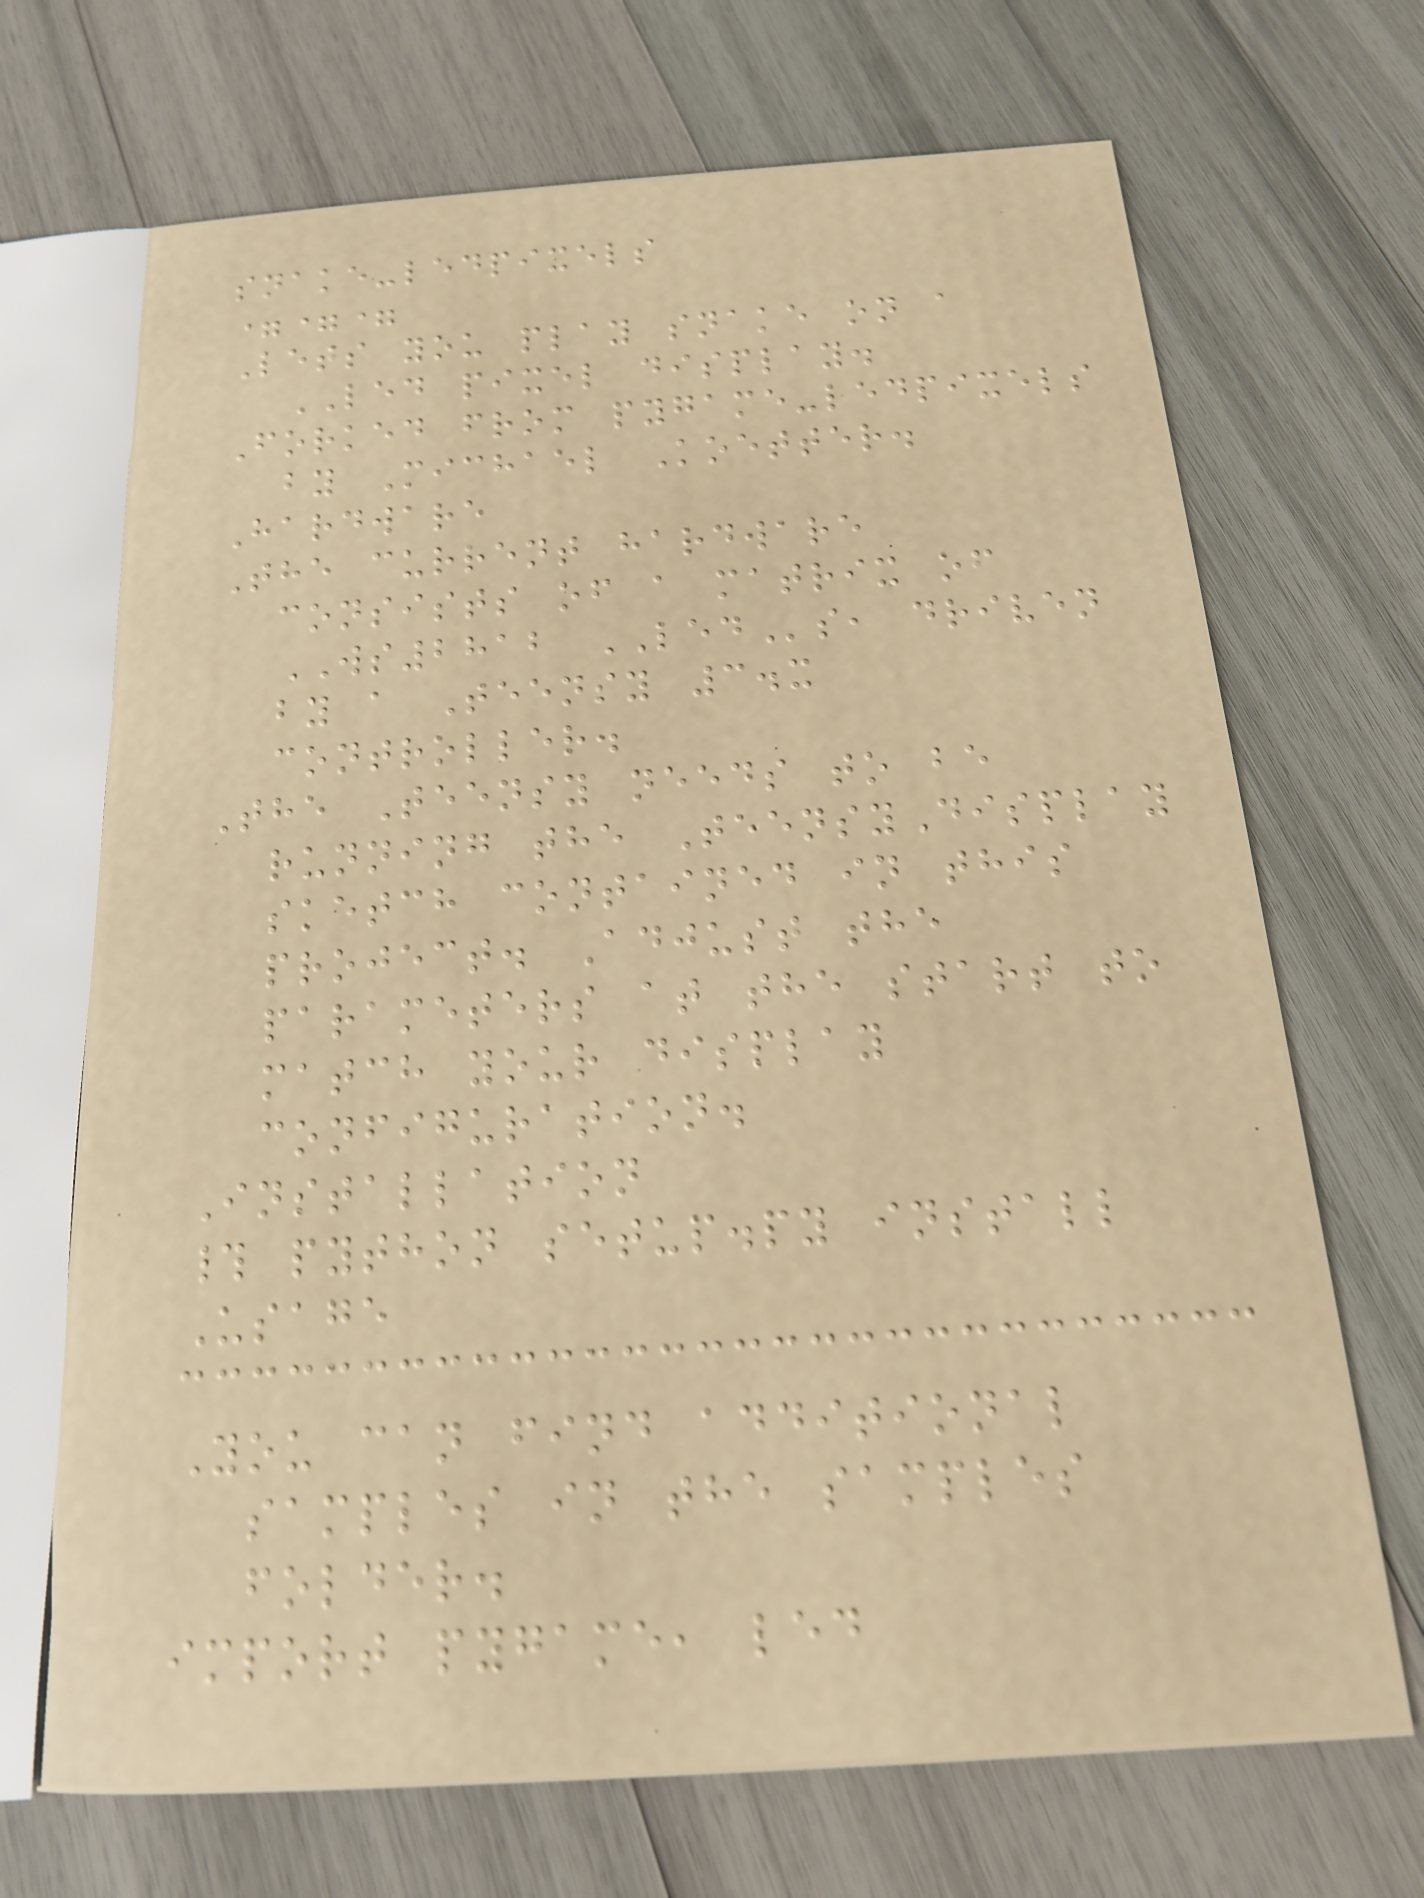snake-ledpixels
===
Lets you play snake on a
LED pixel display.
Forked from pygame-ledpixels
by Michael Koetter.
Hardware
The current hardware
consists of a matrix of
WS2812 LEDs, driven
by a Teensy 3.x
controller.
The Teensy needs to be
running the TeensyDisplay
sketch contained in this
project. Adjust the
parameters at the start to
match your display
configuration.
Installation
# python setup.py install
Usage
You can find additional
samples in the samples
folder.
import pygame, led
